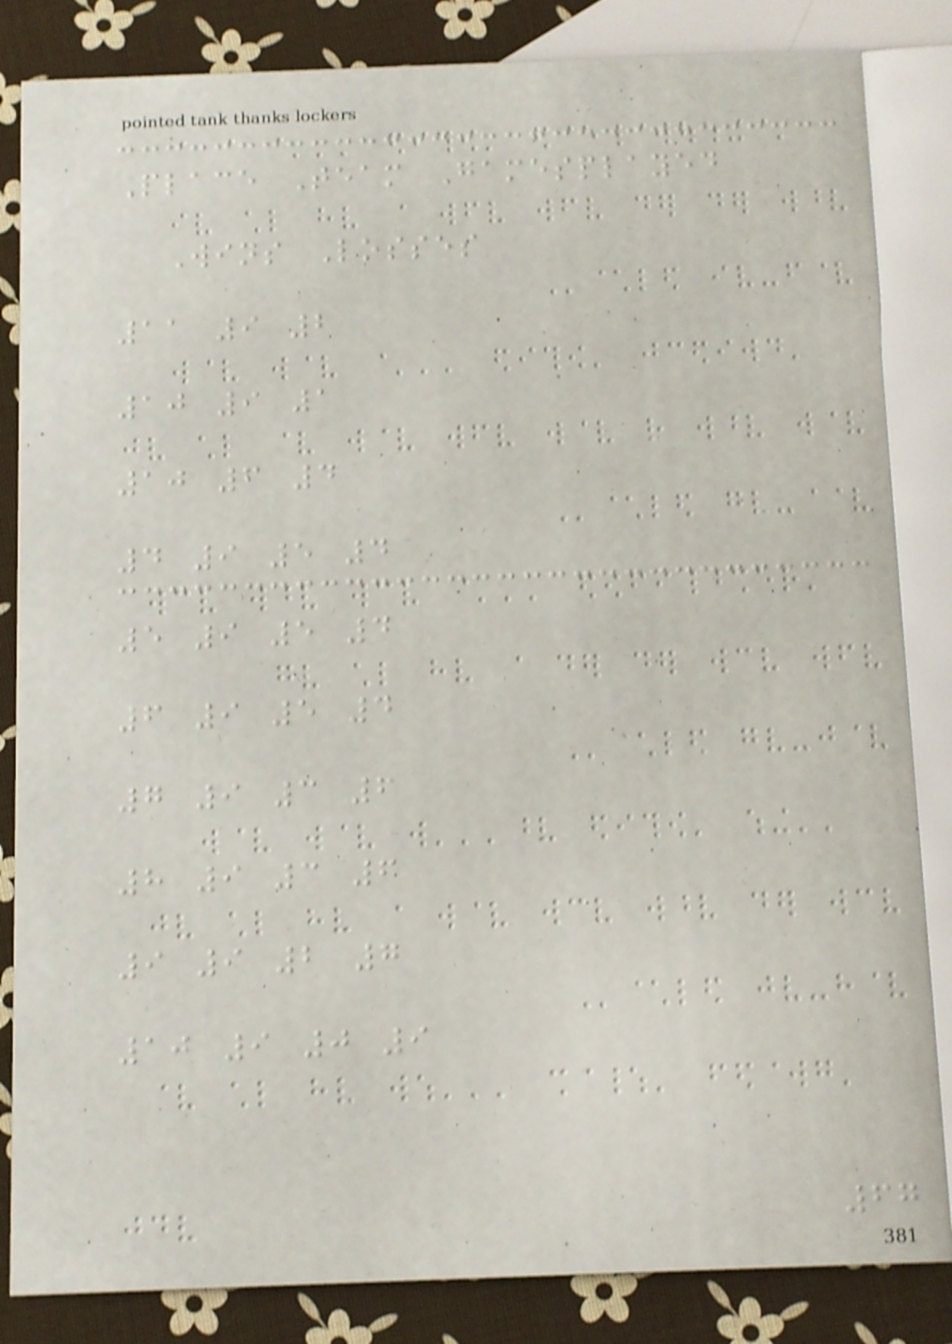Place Team Gamesplayed
Wins Losses
11 9 2
10 9 1
10 6 4
4 9 5 4
5 9 5 4
6 9 5 4
7 9 3 6
8 9 3 6
9 9 2 7
10 9 0 9
67
